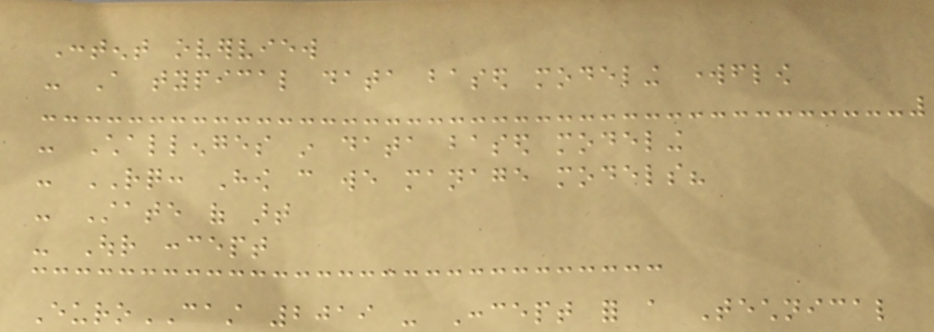Content overview
- A typical data based modeling workflow
- Challenges in data based modeling
- RQ: How can we manage models?
- State of art
- Our concept
EuroCAST 2019 - Concept for a Technical
